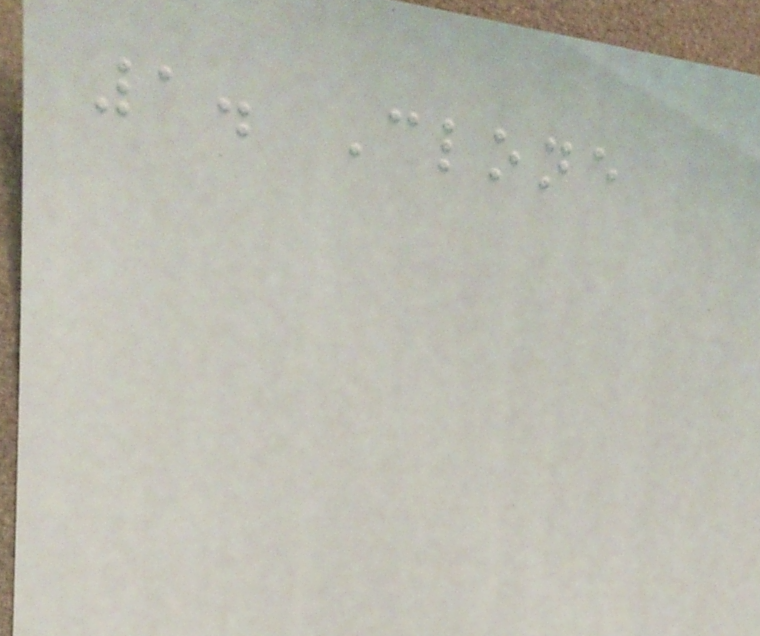1. Clone
